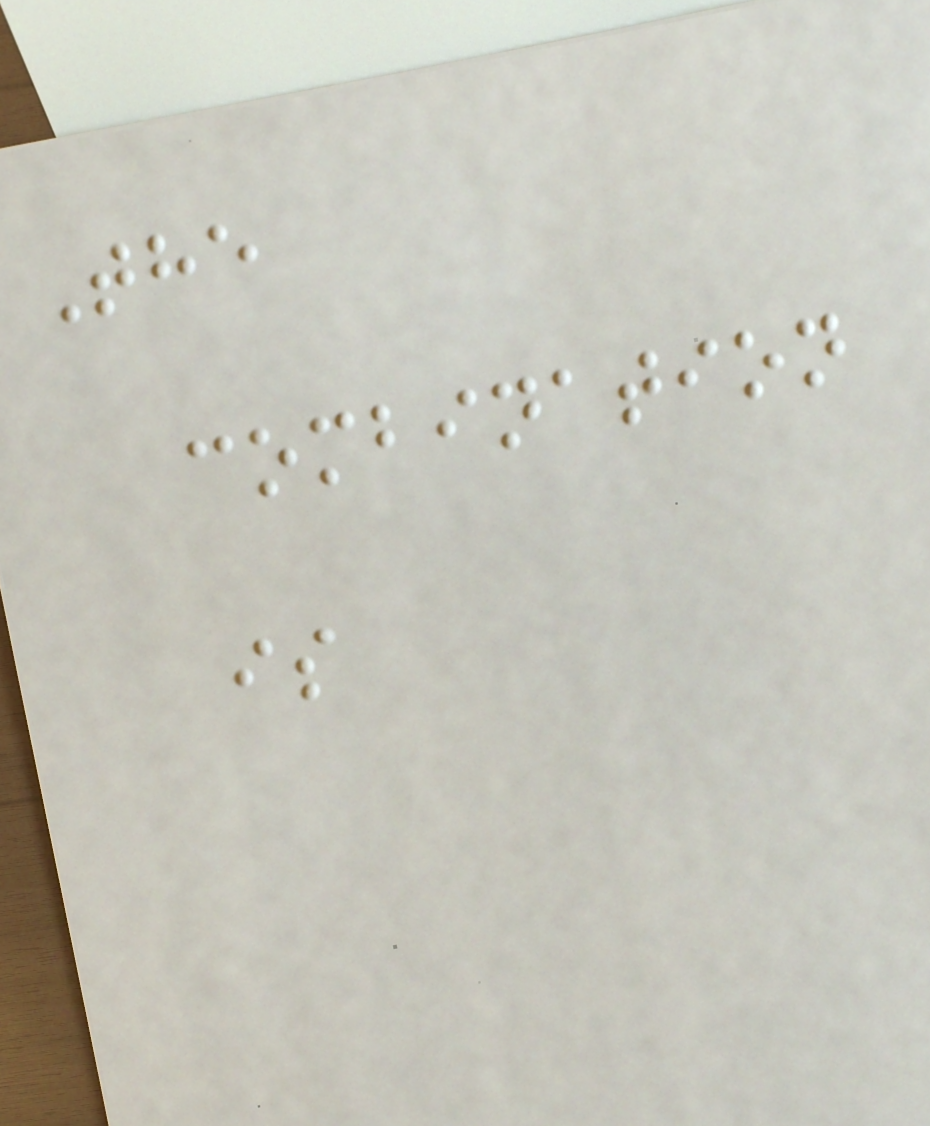The
combination
is
